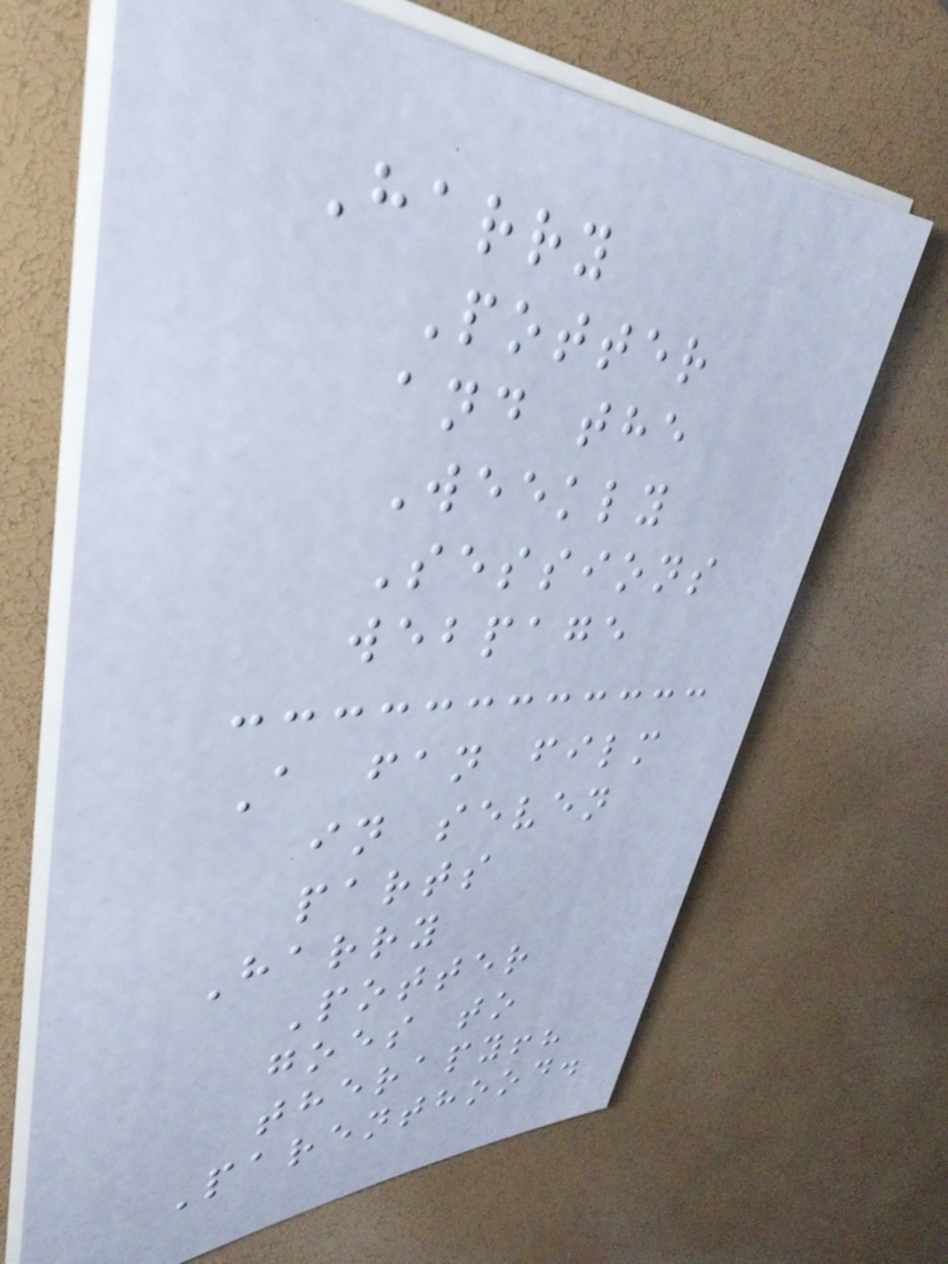Harry
Potter
and the
Weekly
Sessions
webpage
A fan film
in seven
parts
Harry
Potter
goes to
therapy!?
Parenthood.
